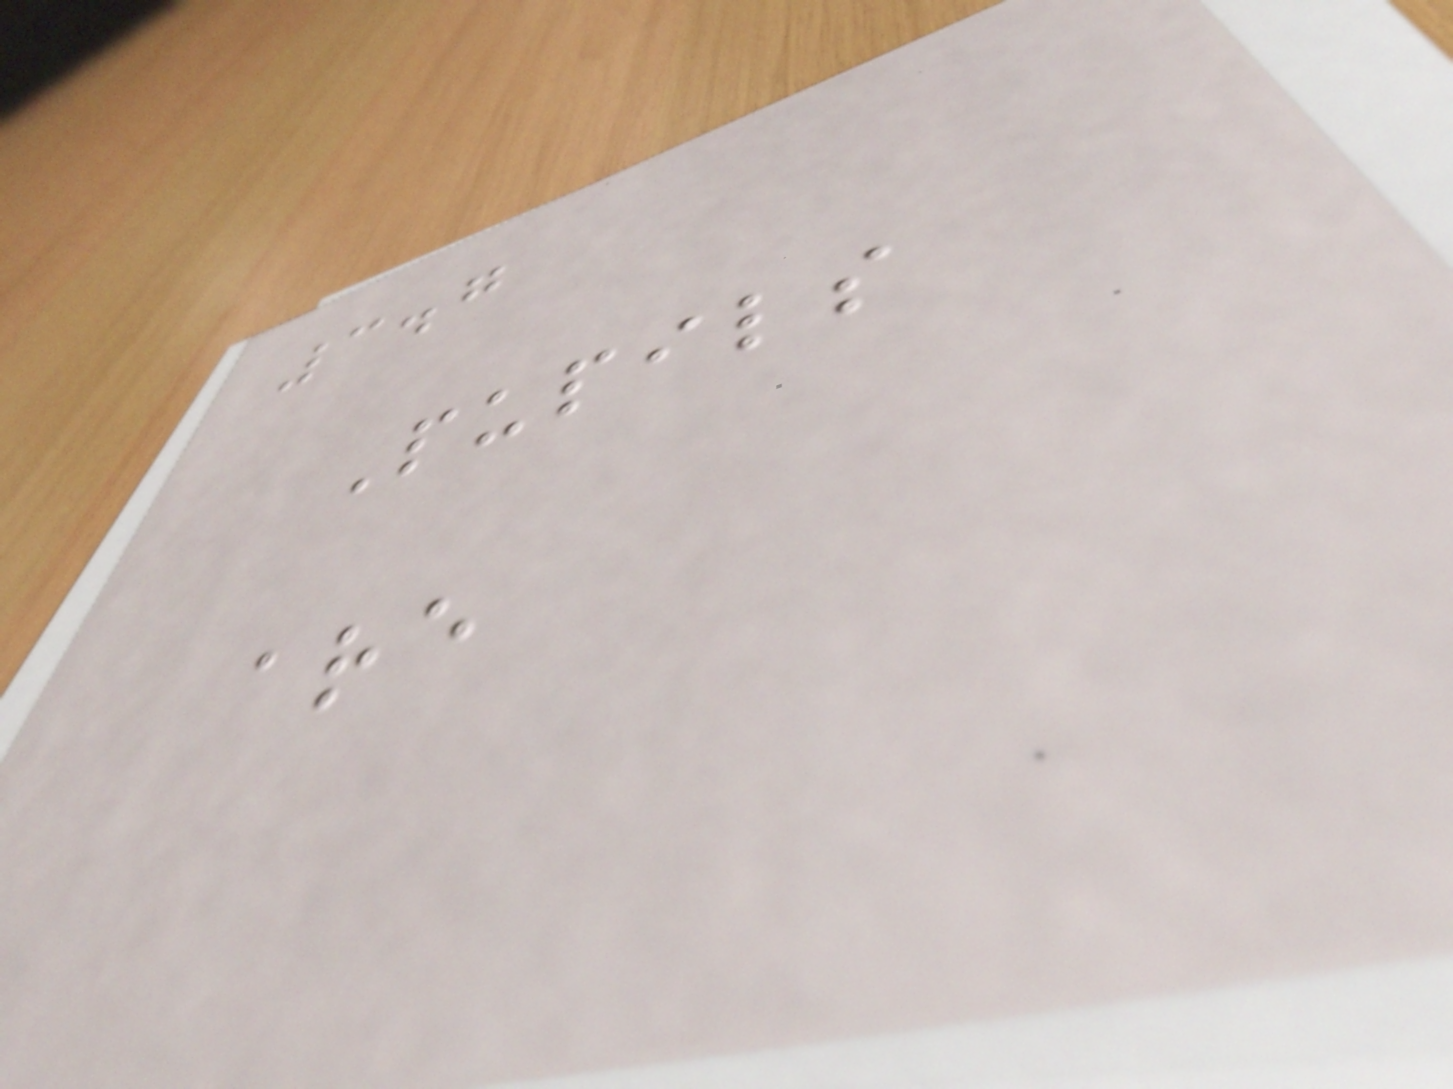3.7
Pupils
are
